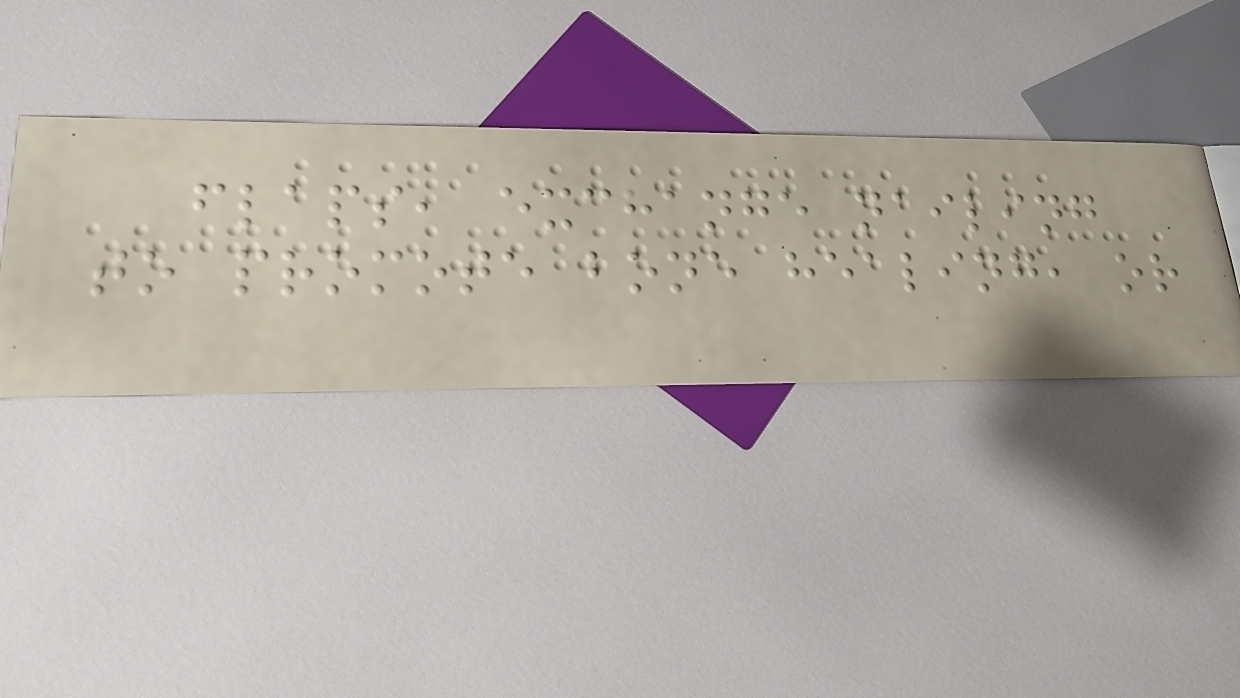flaps, exchange nailing
to promote bone healing, or
